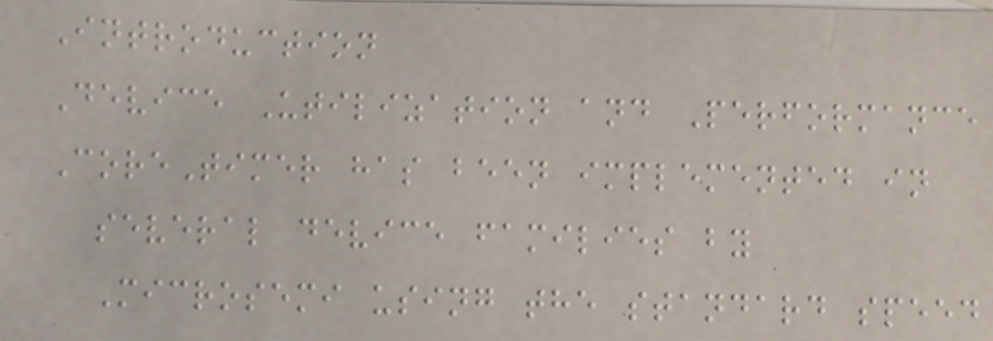Introduction
Device Utilization and Performance
CoreTimer has been implemented in
several device families by
Microsemi using the standard speed
